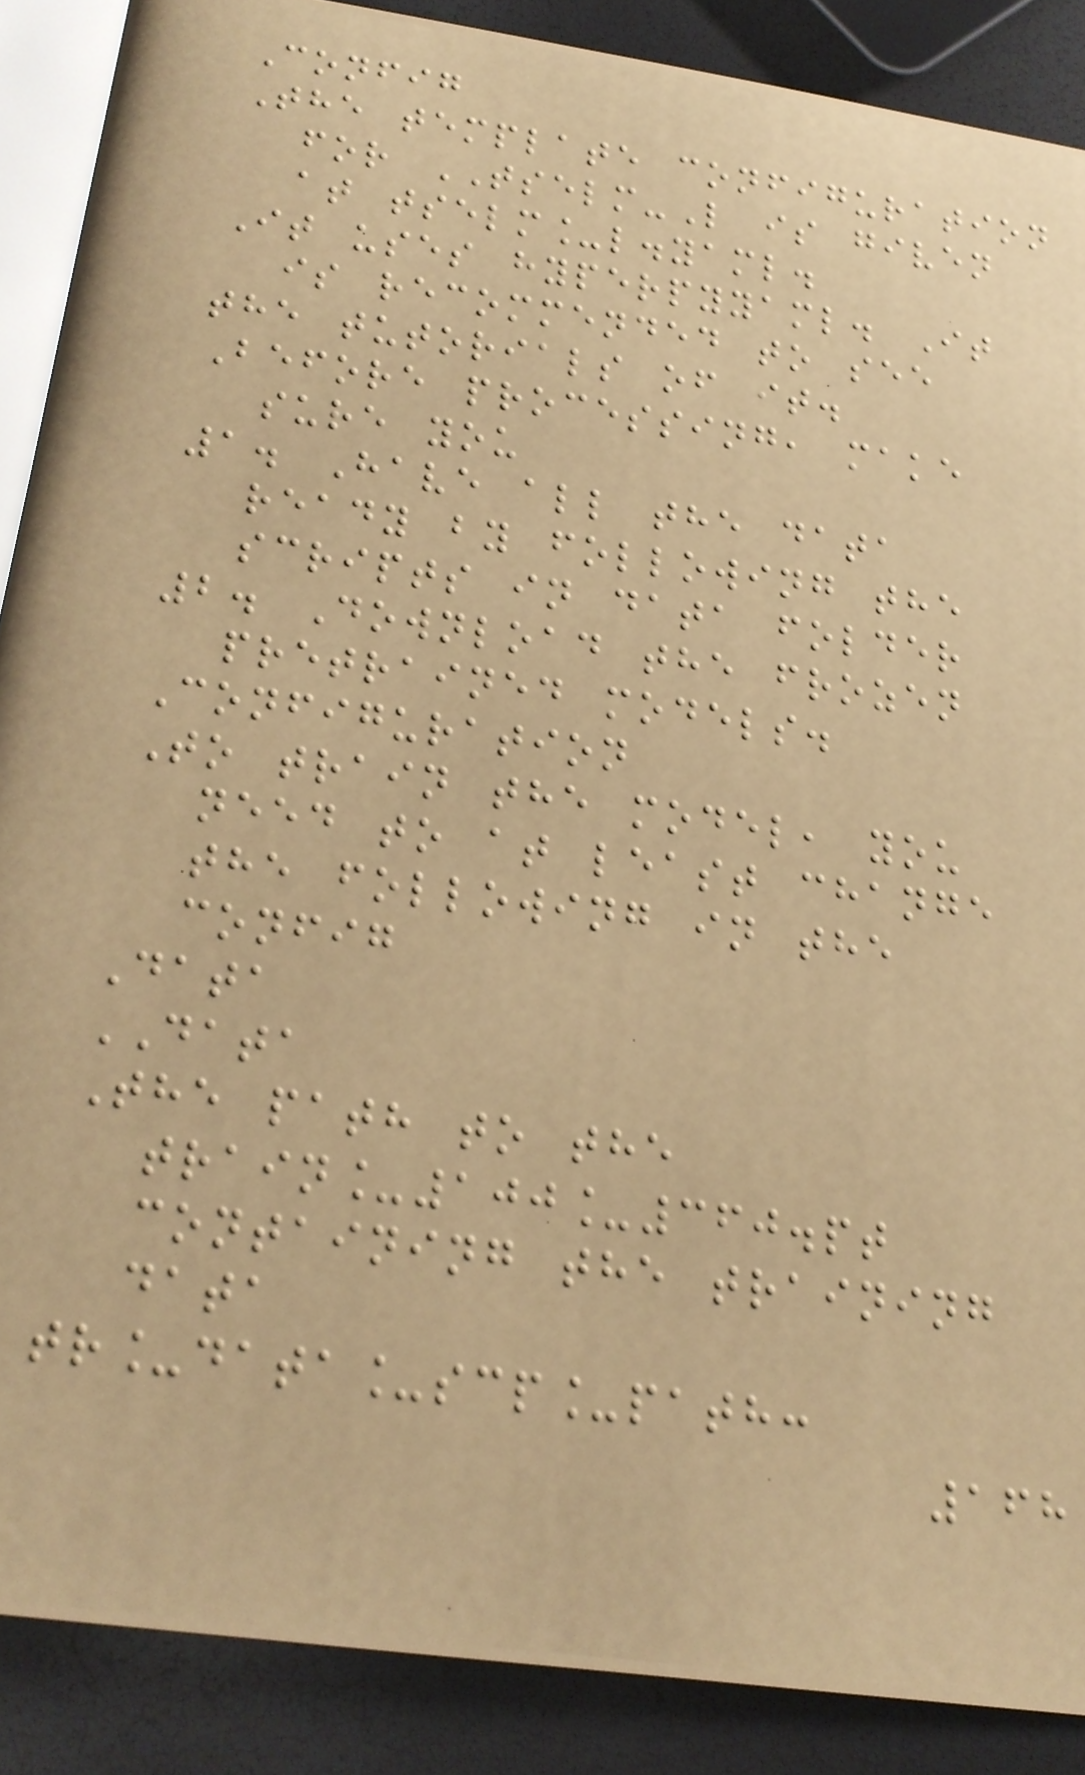Config
The template configuration
for TSELM-L is given
at tselm_l.yaml.
It uses hyperpyyaml. It
is recommended to see
the tutorials of it.
Before processing, make
sure you
1. Have all the data
ready by following the
scripts in data folder
2. Download the frozen
pretrained models.
Configuration
To train the model, you
need to at least change
the following in the
config
Data
DATA
The path to the
train_100_360.pt
containing the training
data
tr_data_scp_path:
168
